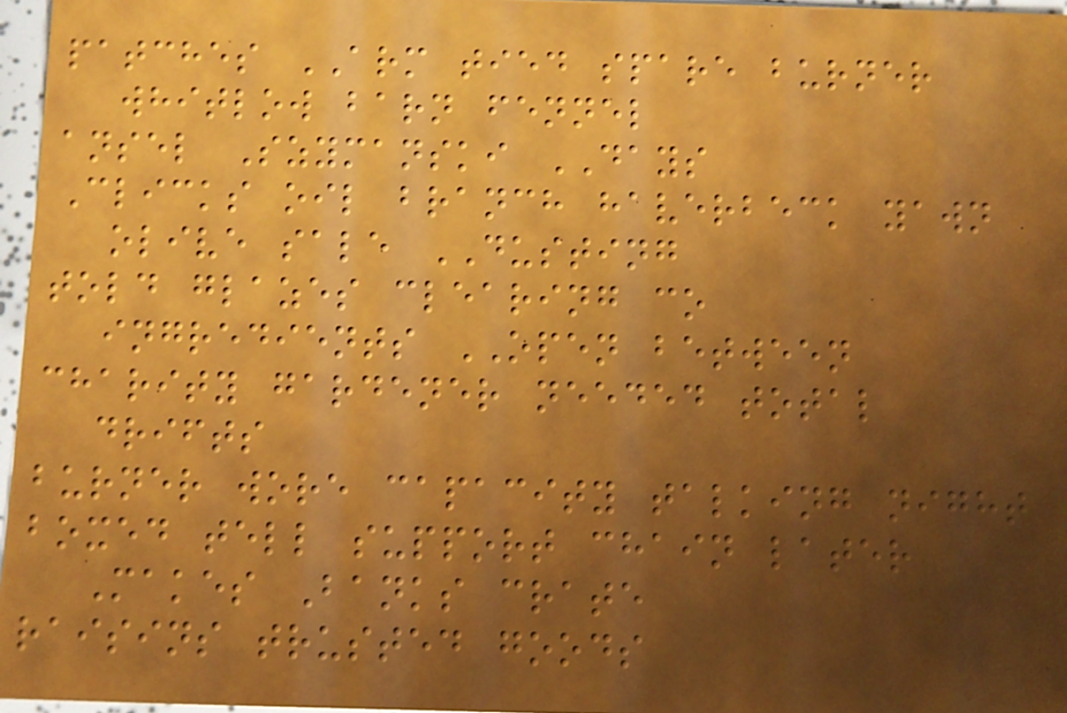patches ARM tied spare burner
whitlow barn fennel
ansel Szymanski DAYS
Clicks oil branch haverbeck yawn
olive sale DUSTING
told glazes clearing co
ingredients OPEN between
charity gardener needed total
drifts
burner wore capacity talking night
boxed tell support chain later
Makes Banks crate
raisins trusted goods
